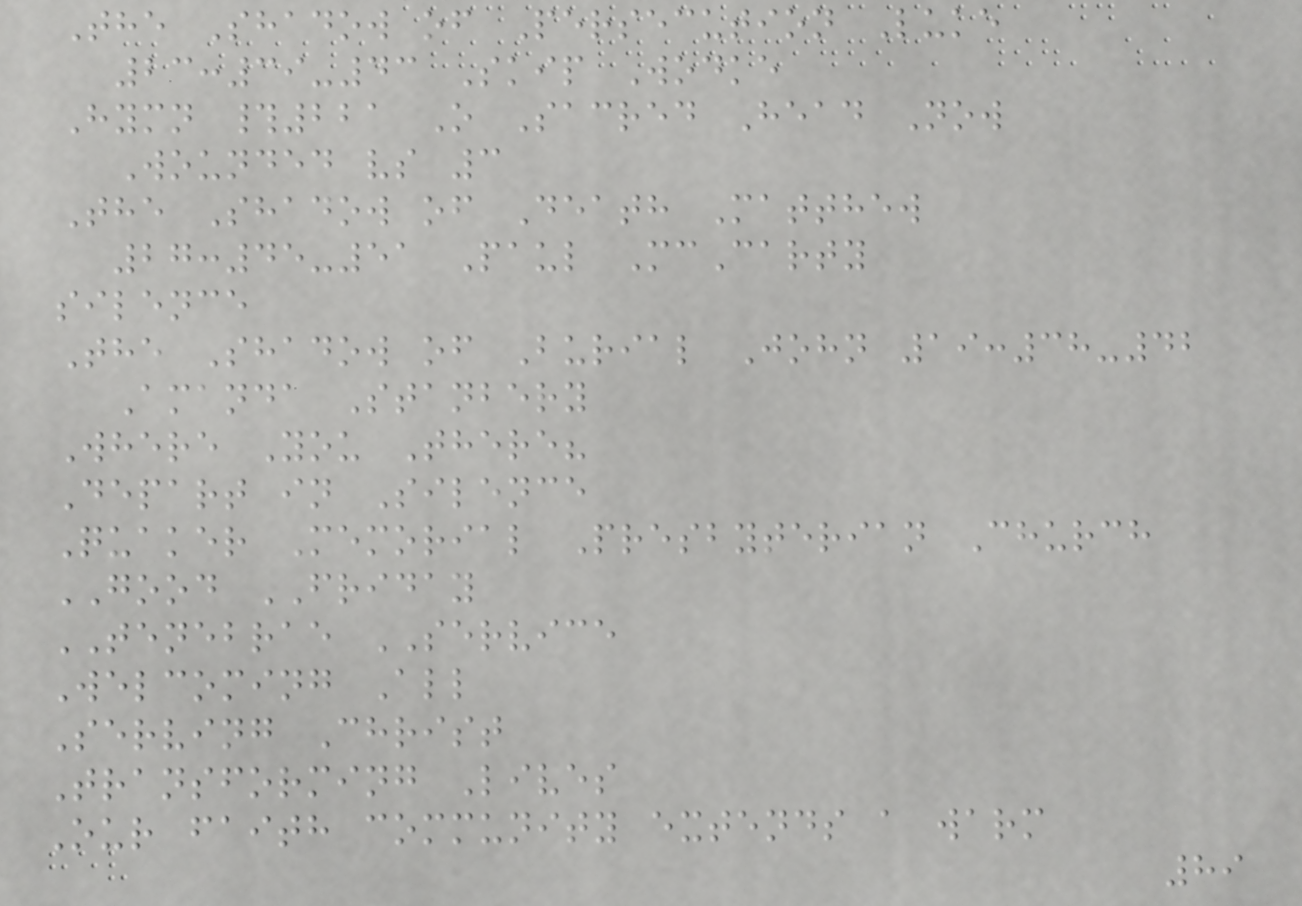The Shadow of Persecution Luke
23:39-43 Skip Wodke
Hymn #221 O Sacred Head Now
Wounded vs 3
The Shadow of Death Matthew
27:45-51 Paul McCarty
silence
The Shadow of Burial John 19:38-42
Amanda Stanbery
Where You There?
Depart in Silence
Quaker Memorial Presbyterian Church
GOOD FRIDAY
TENEBRAE SERVICE
Welcoming All
Serving Christ
Transforming Lives
Our faith community extends a warm
89
